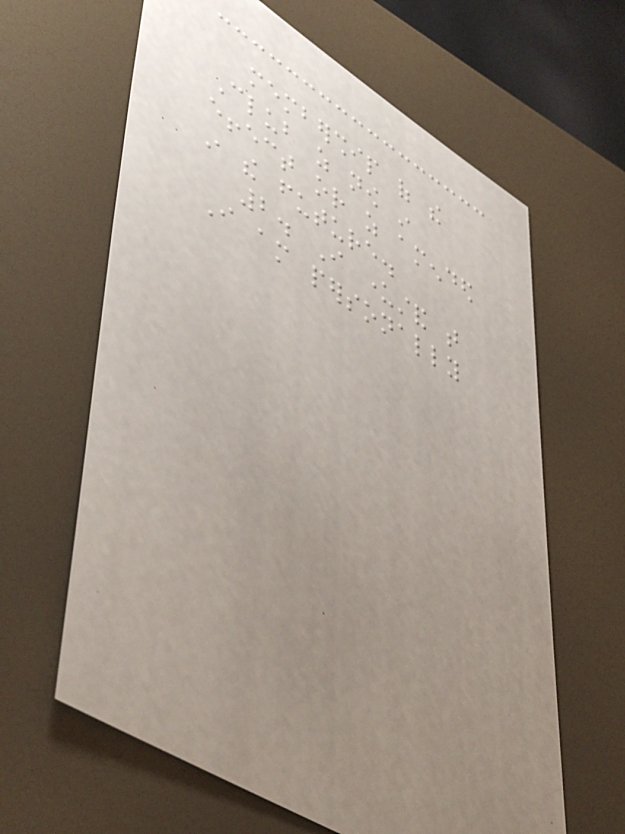membership of the
Club as now in
effect or as amended
in the future.
2. I understand that
I am personally
